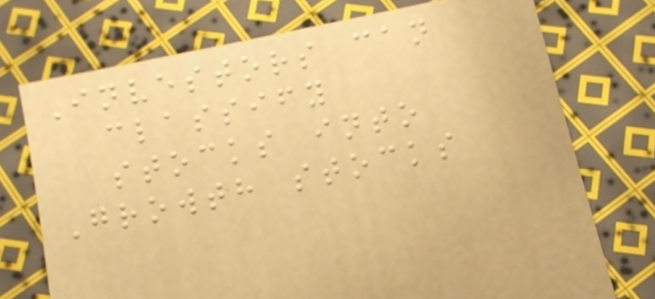Investors can
classify
stocks into
Growth stocks
